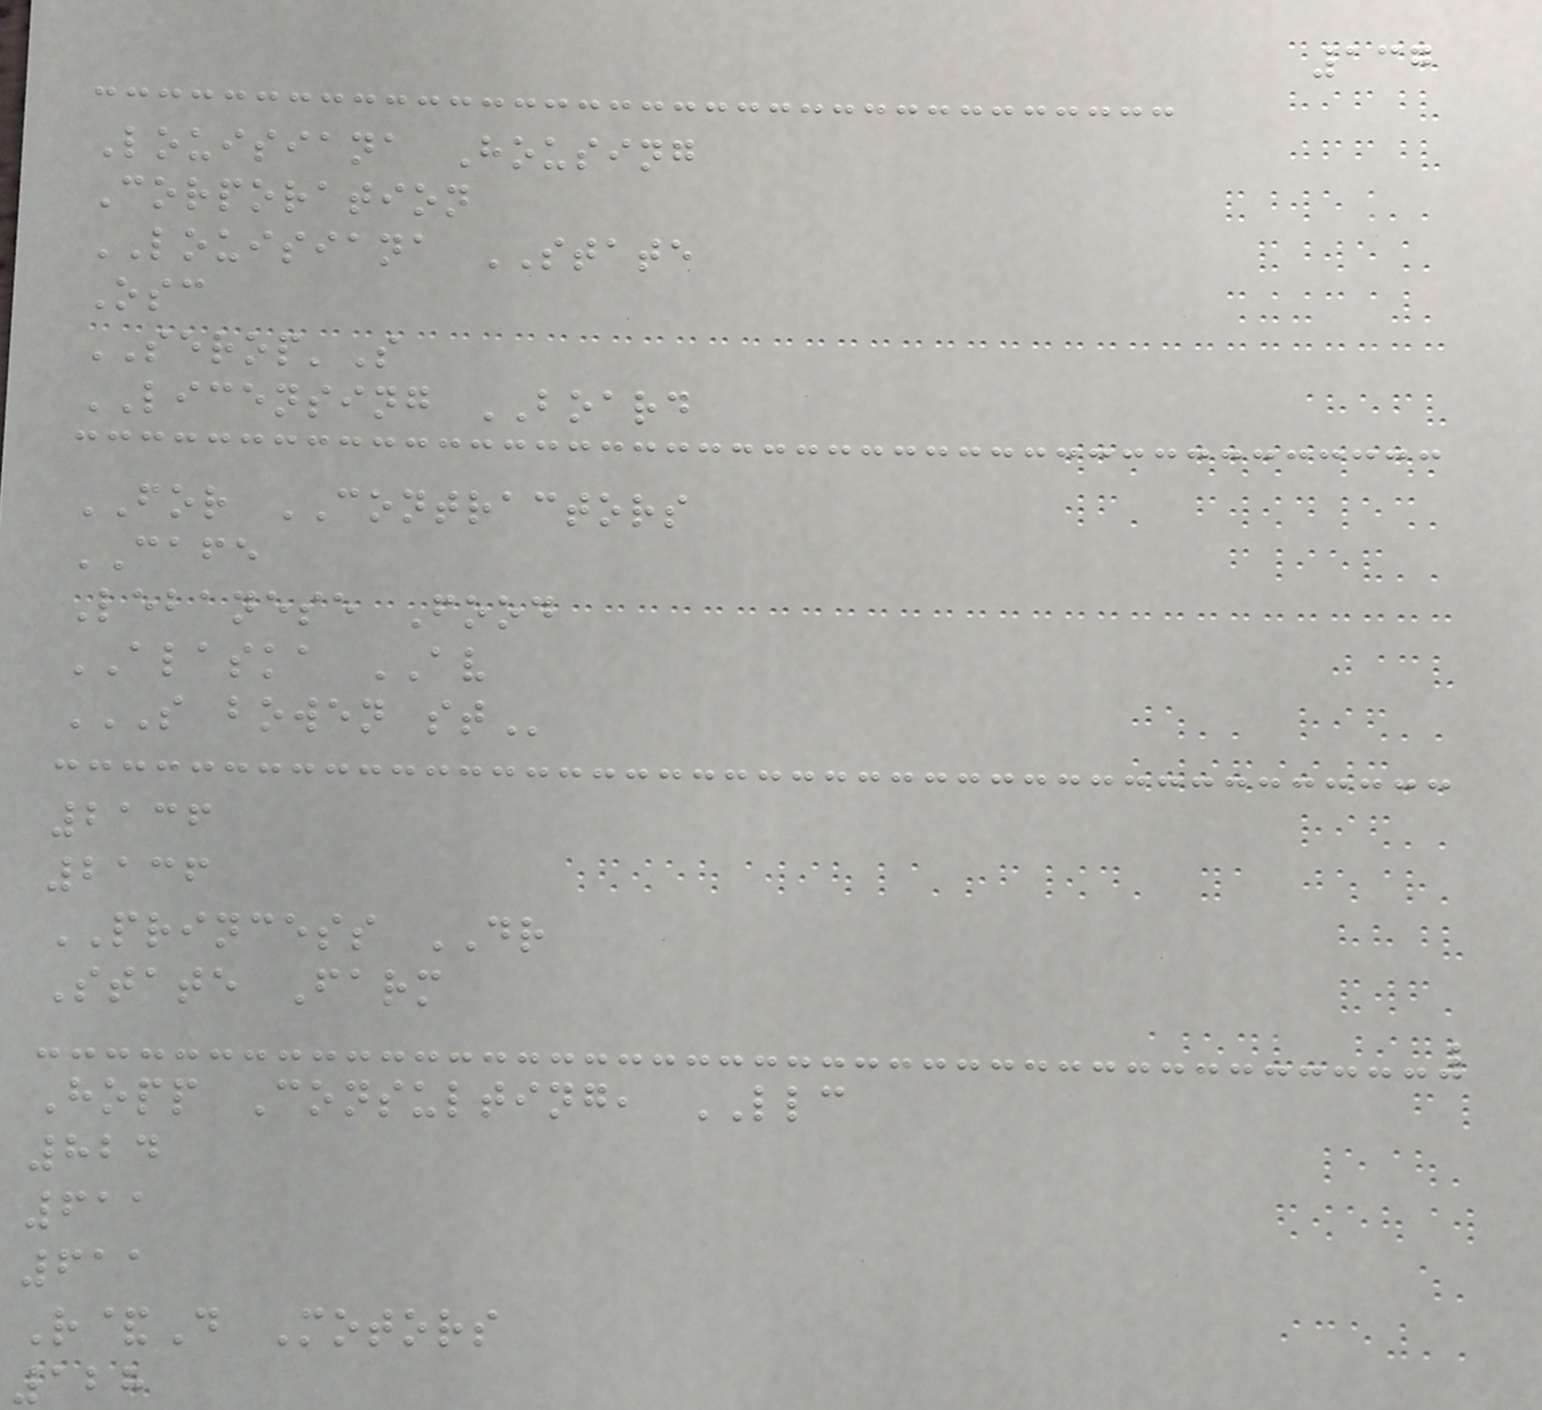137
Louisiana Housing
Corporation
LOUISIANA STATE
Osc
SEROP'S
LICENSING BOARD
FOR CONTRACTORS
CAFE
Lebanese Food
ALASKA AV
S BOWEN ST
2136
2136
PRINCESS DR
State Farm
Hopp Consulting, LLC
824
611
611
R&D Motors
128
